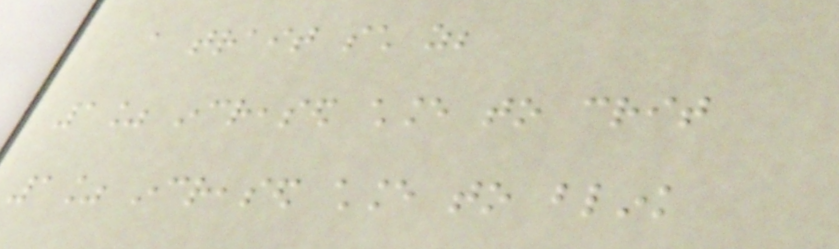a trait such as;
1% increased chance to crit
1% increased chance to blink
